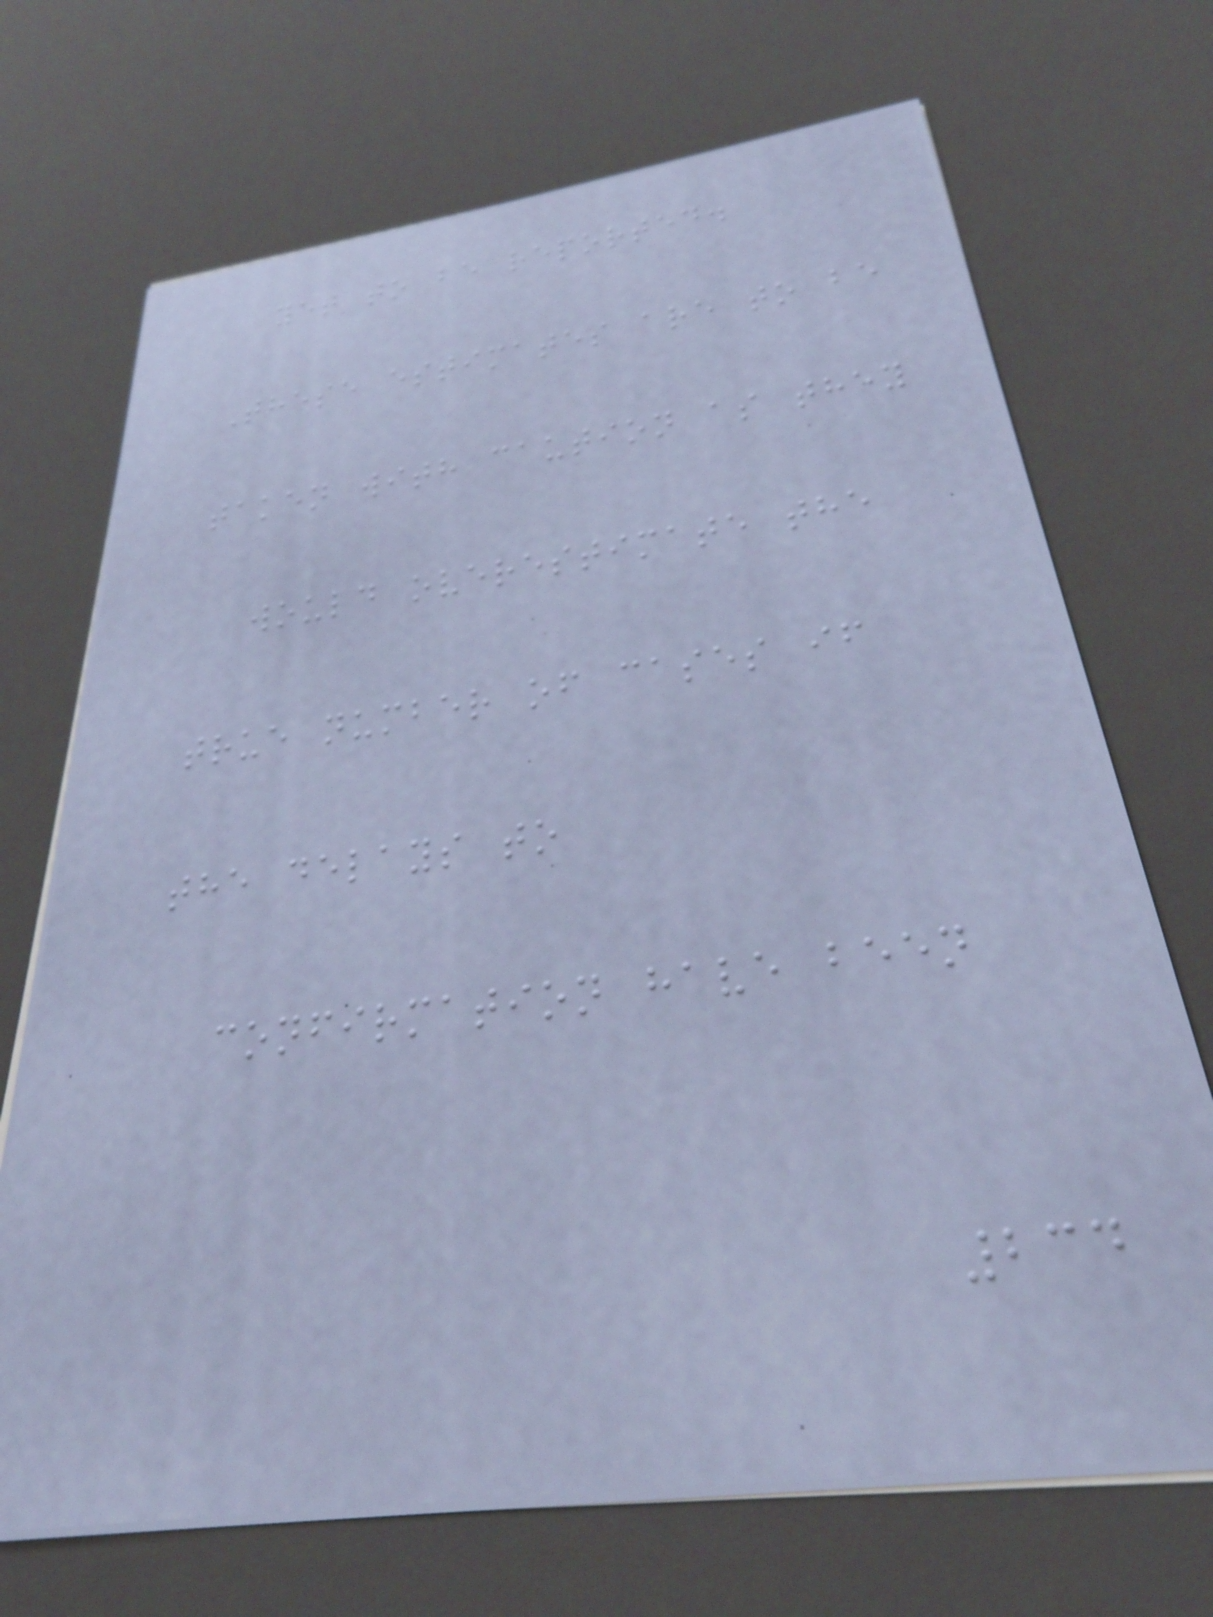yet to be reported.
These estimates are to be
taken with caution as they
would overestimate the
true number of cases if
the delays to
confirmation have been
234
